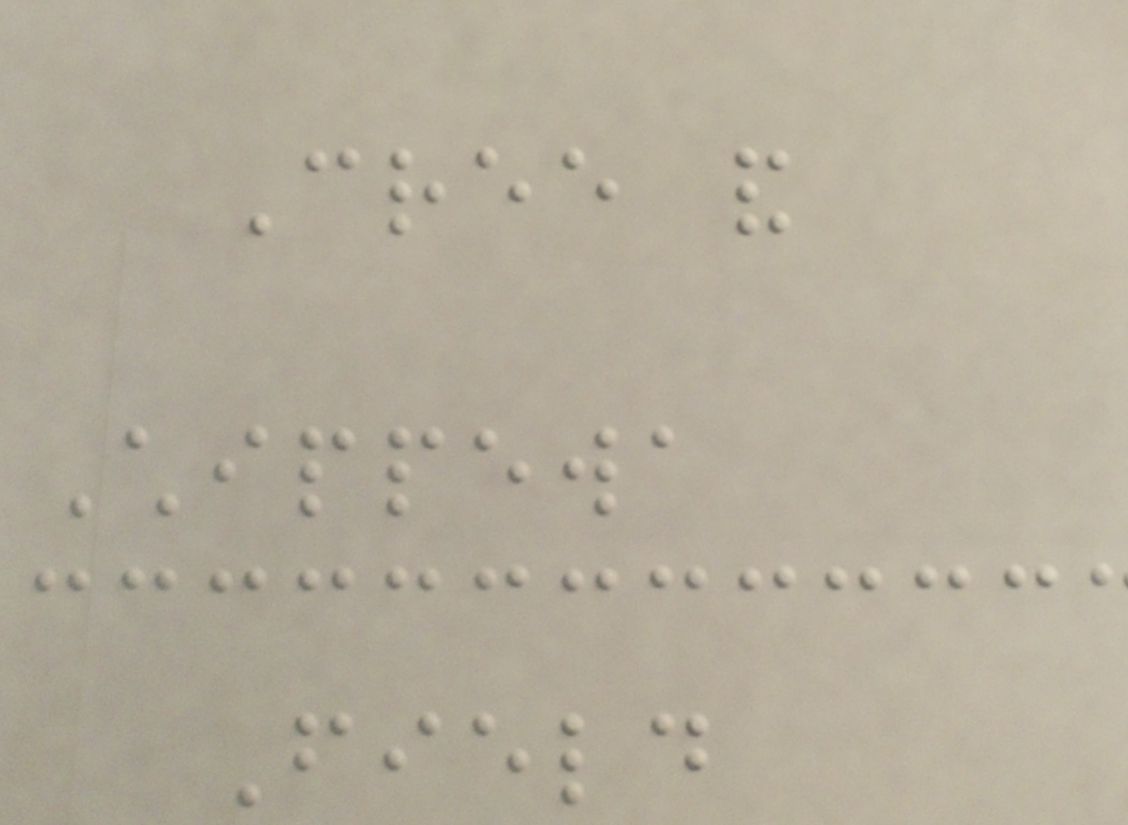Cree and
Chippewa
Field
